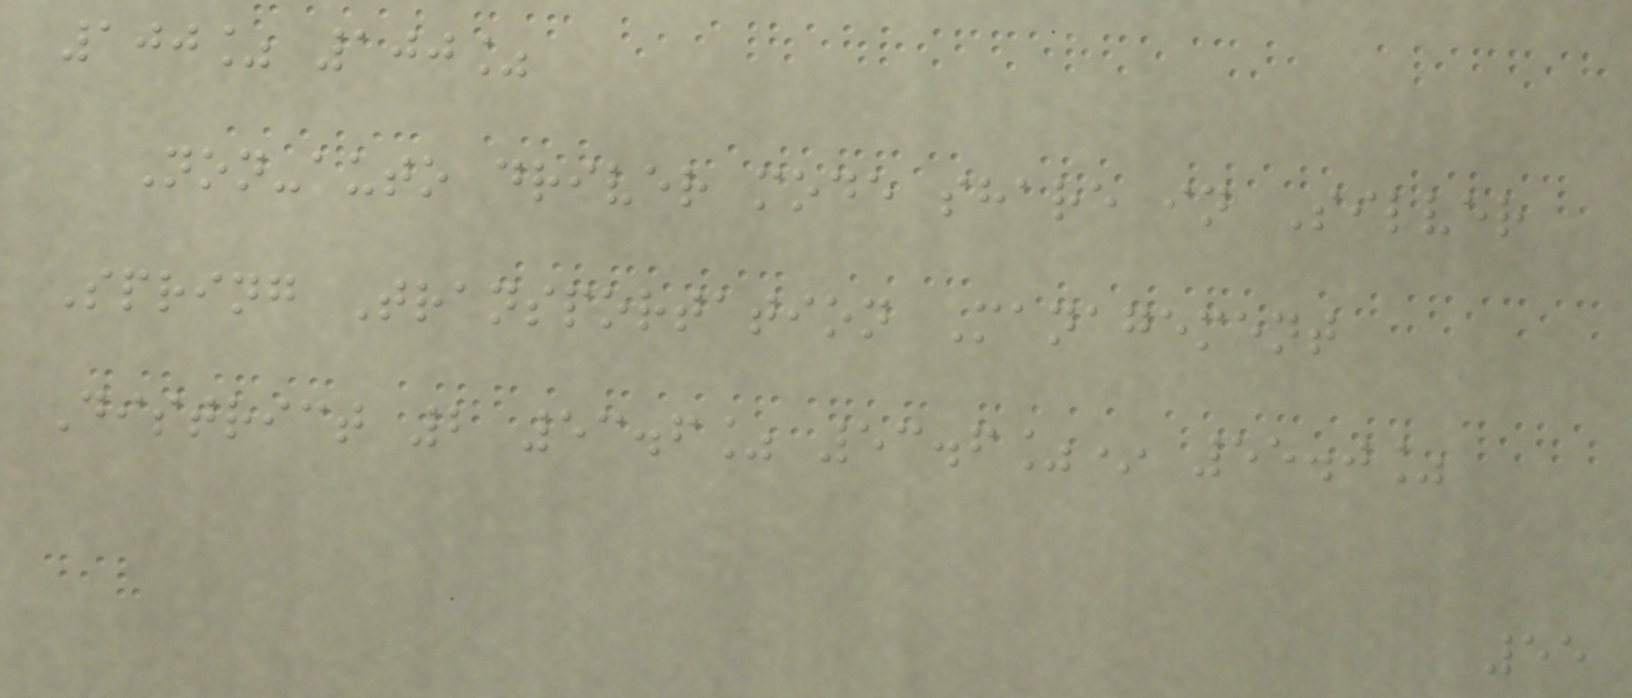100% 100%
Non-auto driver mode share in Silver
Spring Transportation Management
District 2 53.6% 53.6%* 55.0%
55
